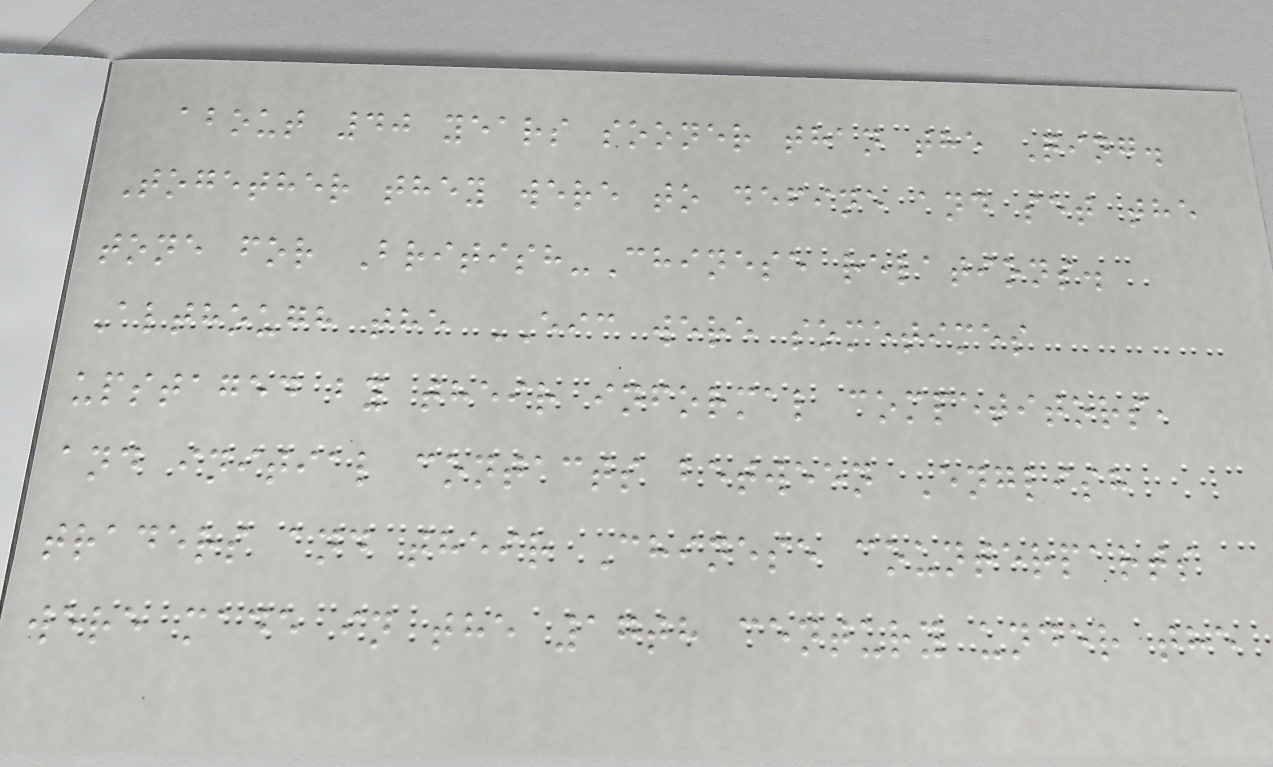about 40 years sooner than the Qing.
Together they were to define and set the
tone for British-Chinese relations.
Although the EIC were sometimes
upstaged by their informal competitors,
and initial contacts between English
traders and their Chinese counterparts
were made in the 17th century under the
